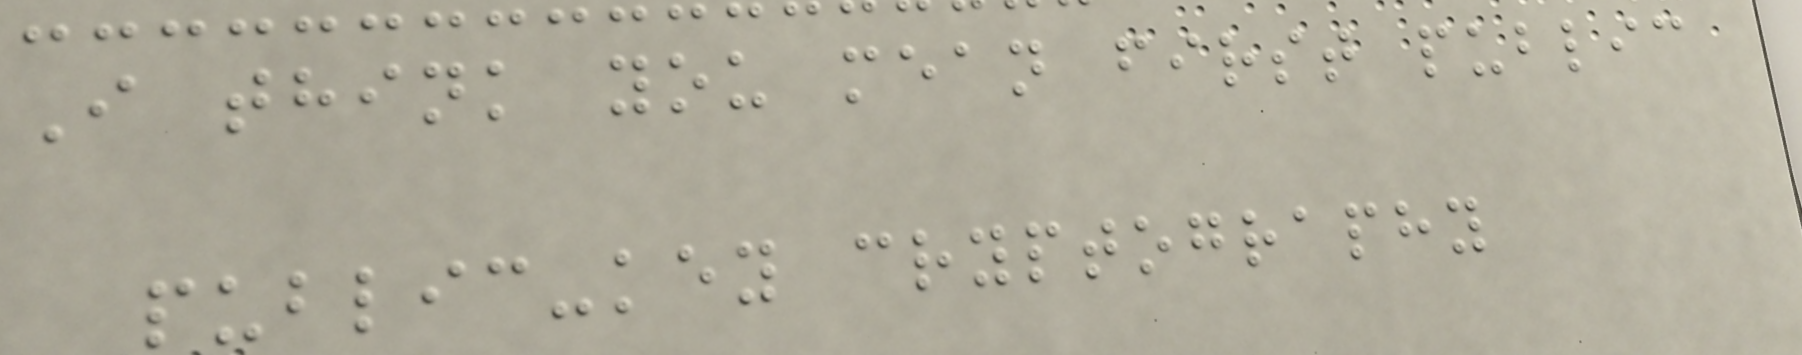I think you mean first public
public-key cryptography
